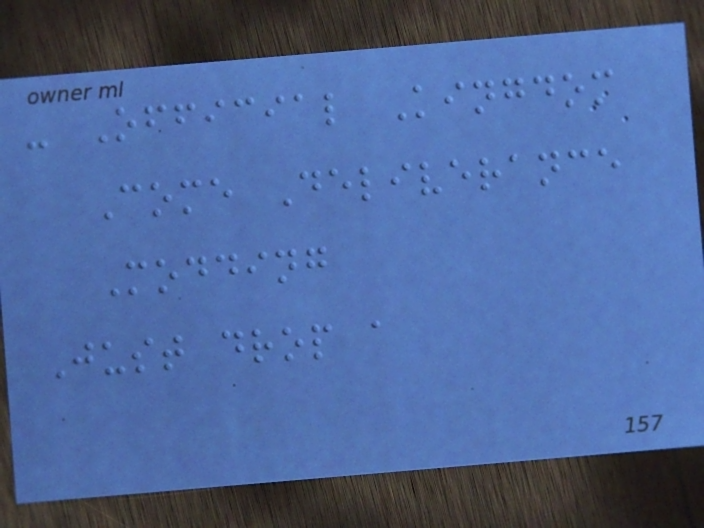- Official Kingdom
Come Deliverance
Modding
Just drop a
